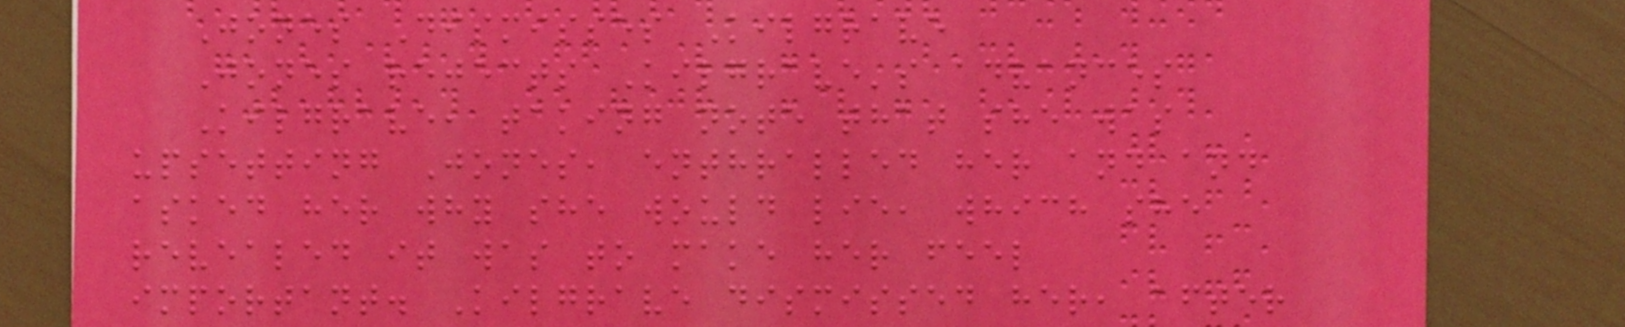Jones Dismisses Kilgrave
Jones rejects Kilgrave's advances
Kilgrave, taking note that she was
upsetting Jones, enthralled her and and
asked her why she would lie, which she
revealed it was to make her feel
important. Kilgrave dismissed her, after
